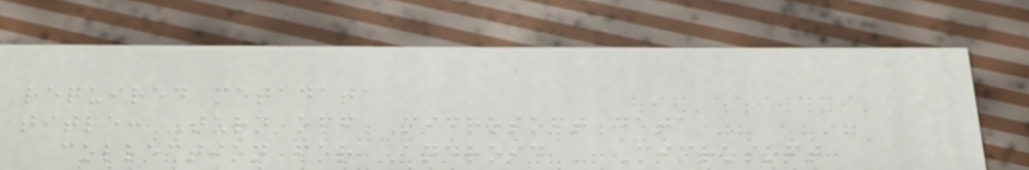required metadata
title: Turn off Microsoft data
collection for Android - Microsoft
